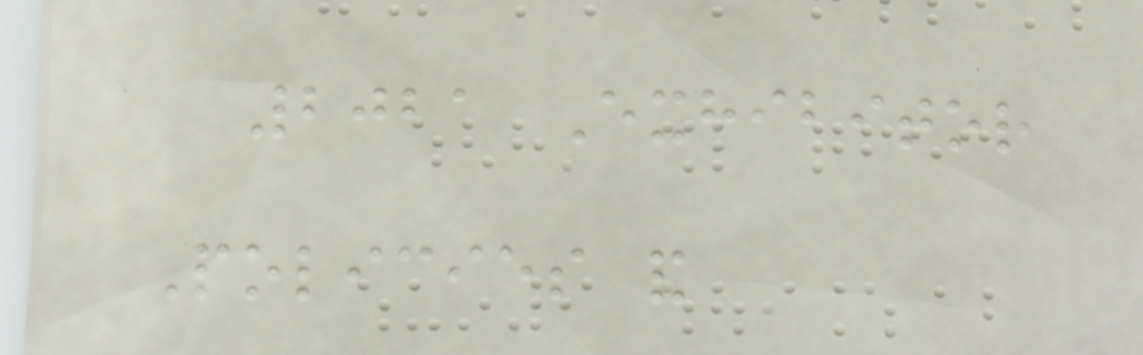2021 Exhibitor
Policies and
